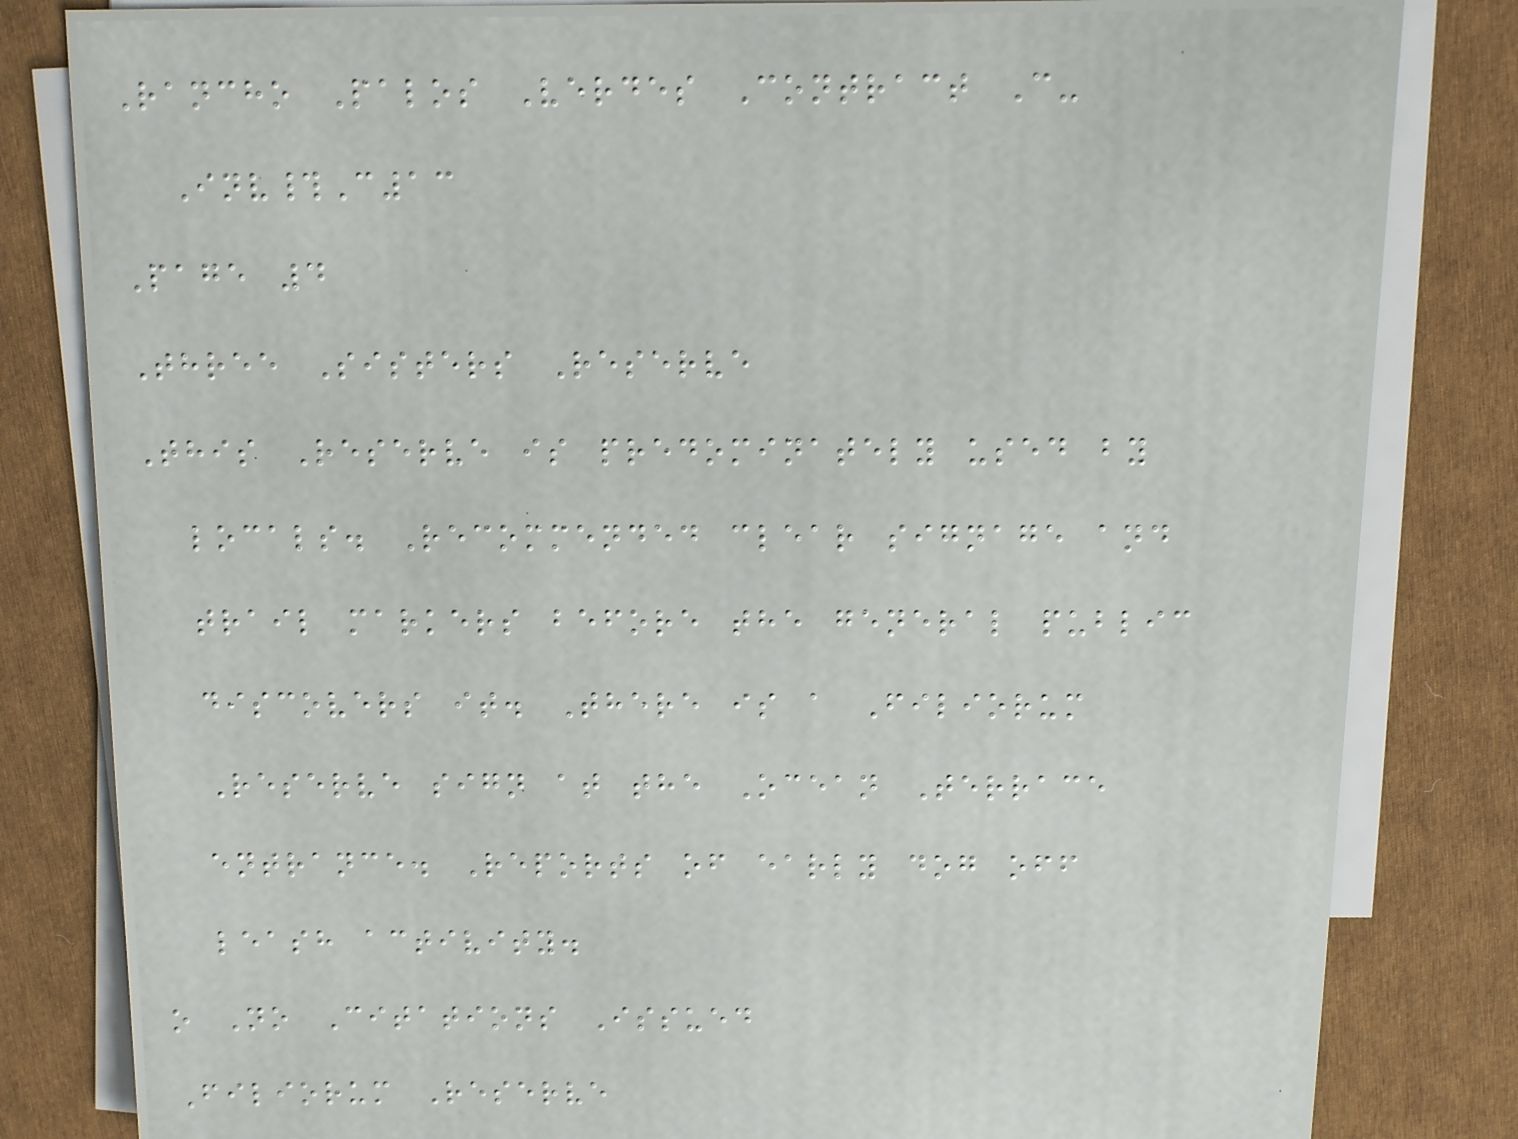Rancho Palos Verdes Contract C-
Inv#C13
Page 4
Three Sisters Reserve
This Reserve is predominately used by
locals. Recommended clear signage and
trail markers before the general public
discovers it. There is a Filiorum
Reserve sign at the Ocean Terrace
entrance. Reports of early dog off
leash activity.
o No Citations Issued
Filiorum Reserve
